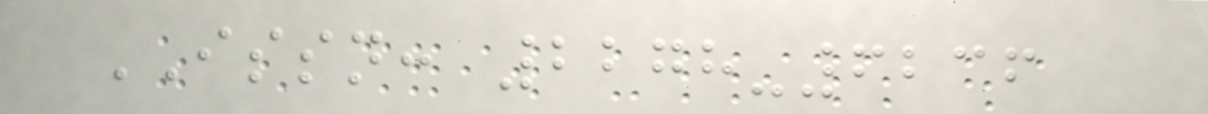ISSN: 2278-6236
